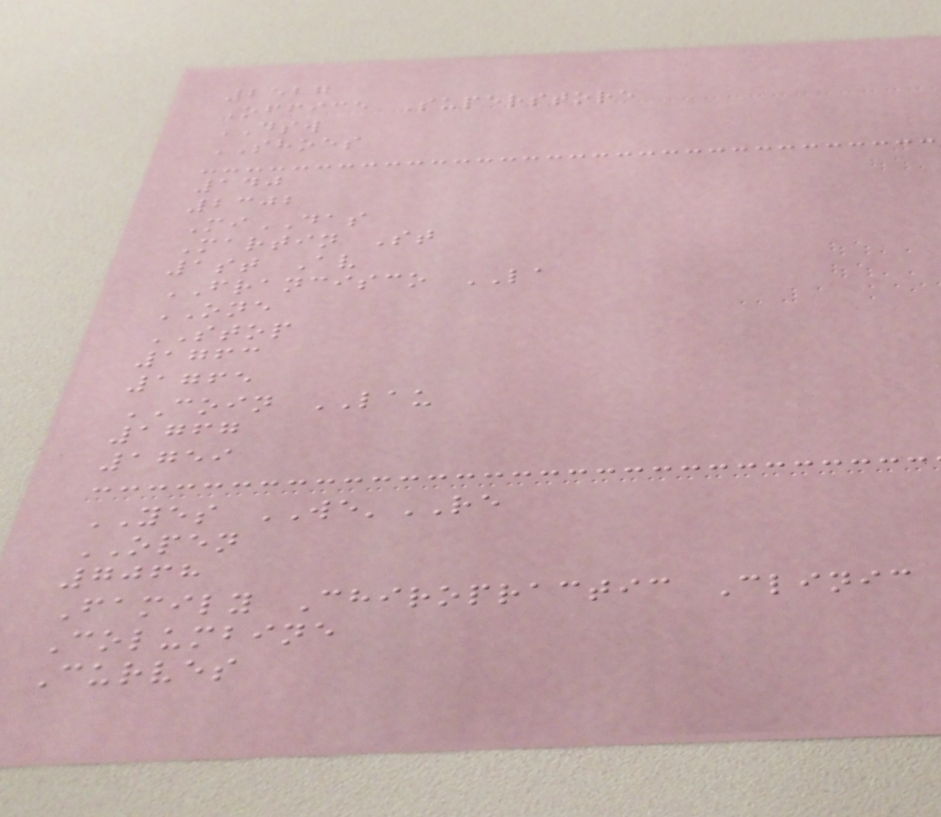2527
Office Superstore
DSW
SHOES
140
2302
MiDAS
Martin St
1st Av
FRANCISCO LA
ONE
STOP
1763
1765
COIN LAU
1767
1759
YES WE'RE
OPEN
7068
Family Chiropractic Clinic
Columbine
Curves
